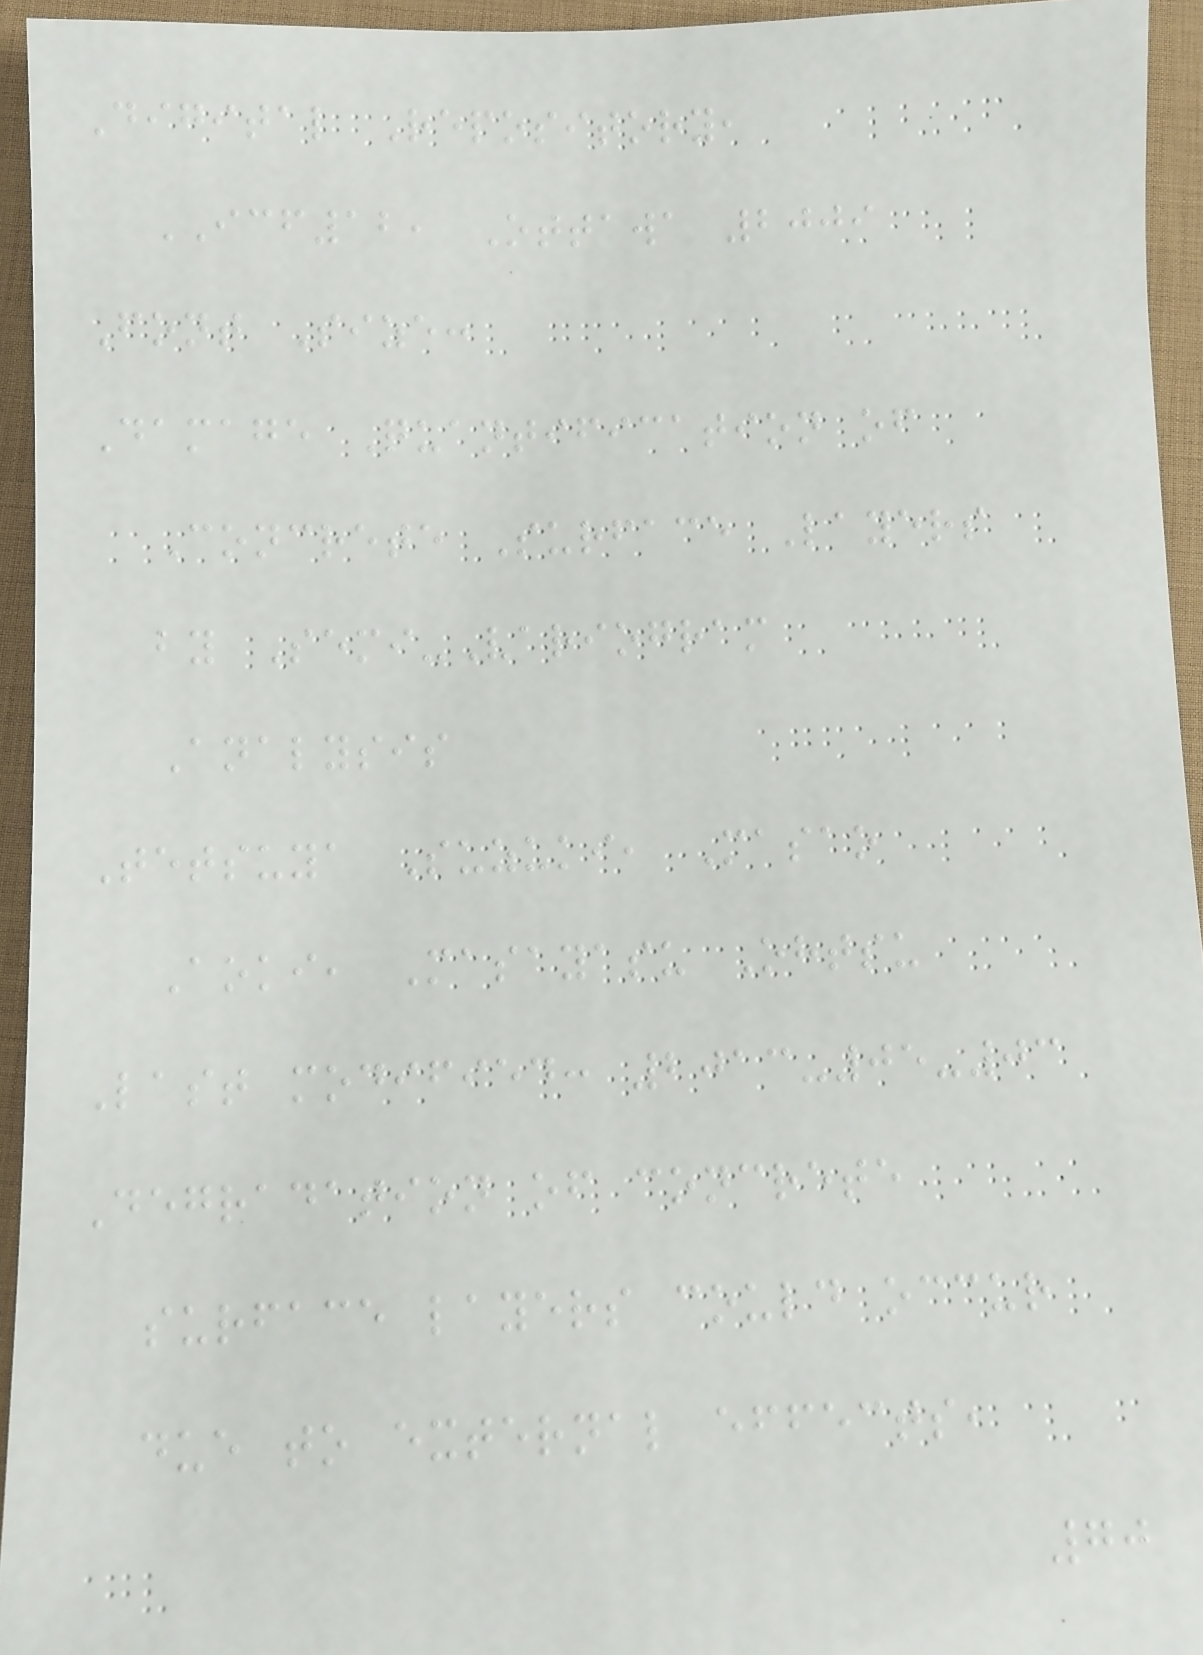Digital Repository,
ICF12, Ottawa 2009
Font Size:
Damage Quantification of
Concrete Surface Layers
by Semi-Variogram
Analysis
Tetsuya Suzuki, Masao
Aoki, Masayasu Ohtsu
Last modified: 2013-05-03
Degradation of concrete
surface layers could occur
due to external effects,
70
